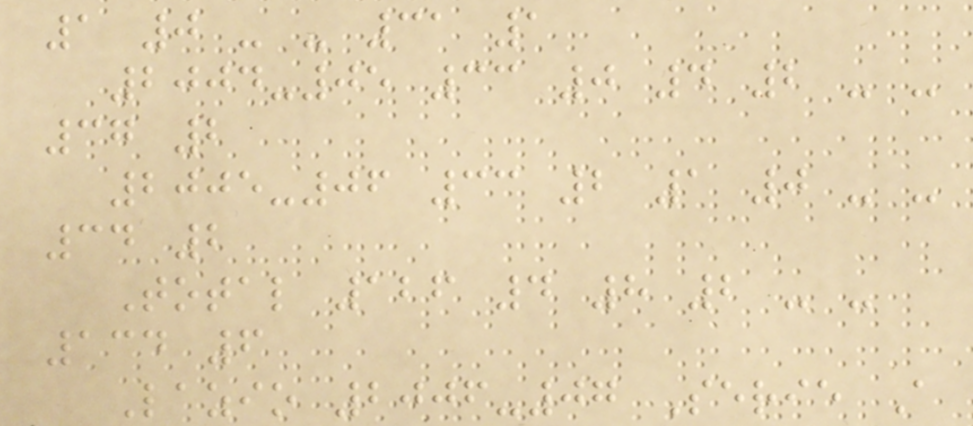1 0 - - 31 1
2004-05 33 0 4 2 - -
37 2
2005-06 33 2 1 0 - -
34 2
Total 126 4 8 2 - -
134 6
Lazio 2006-07 Serie A
